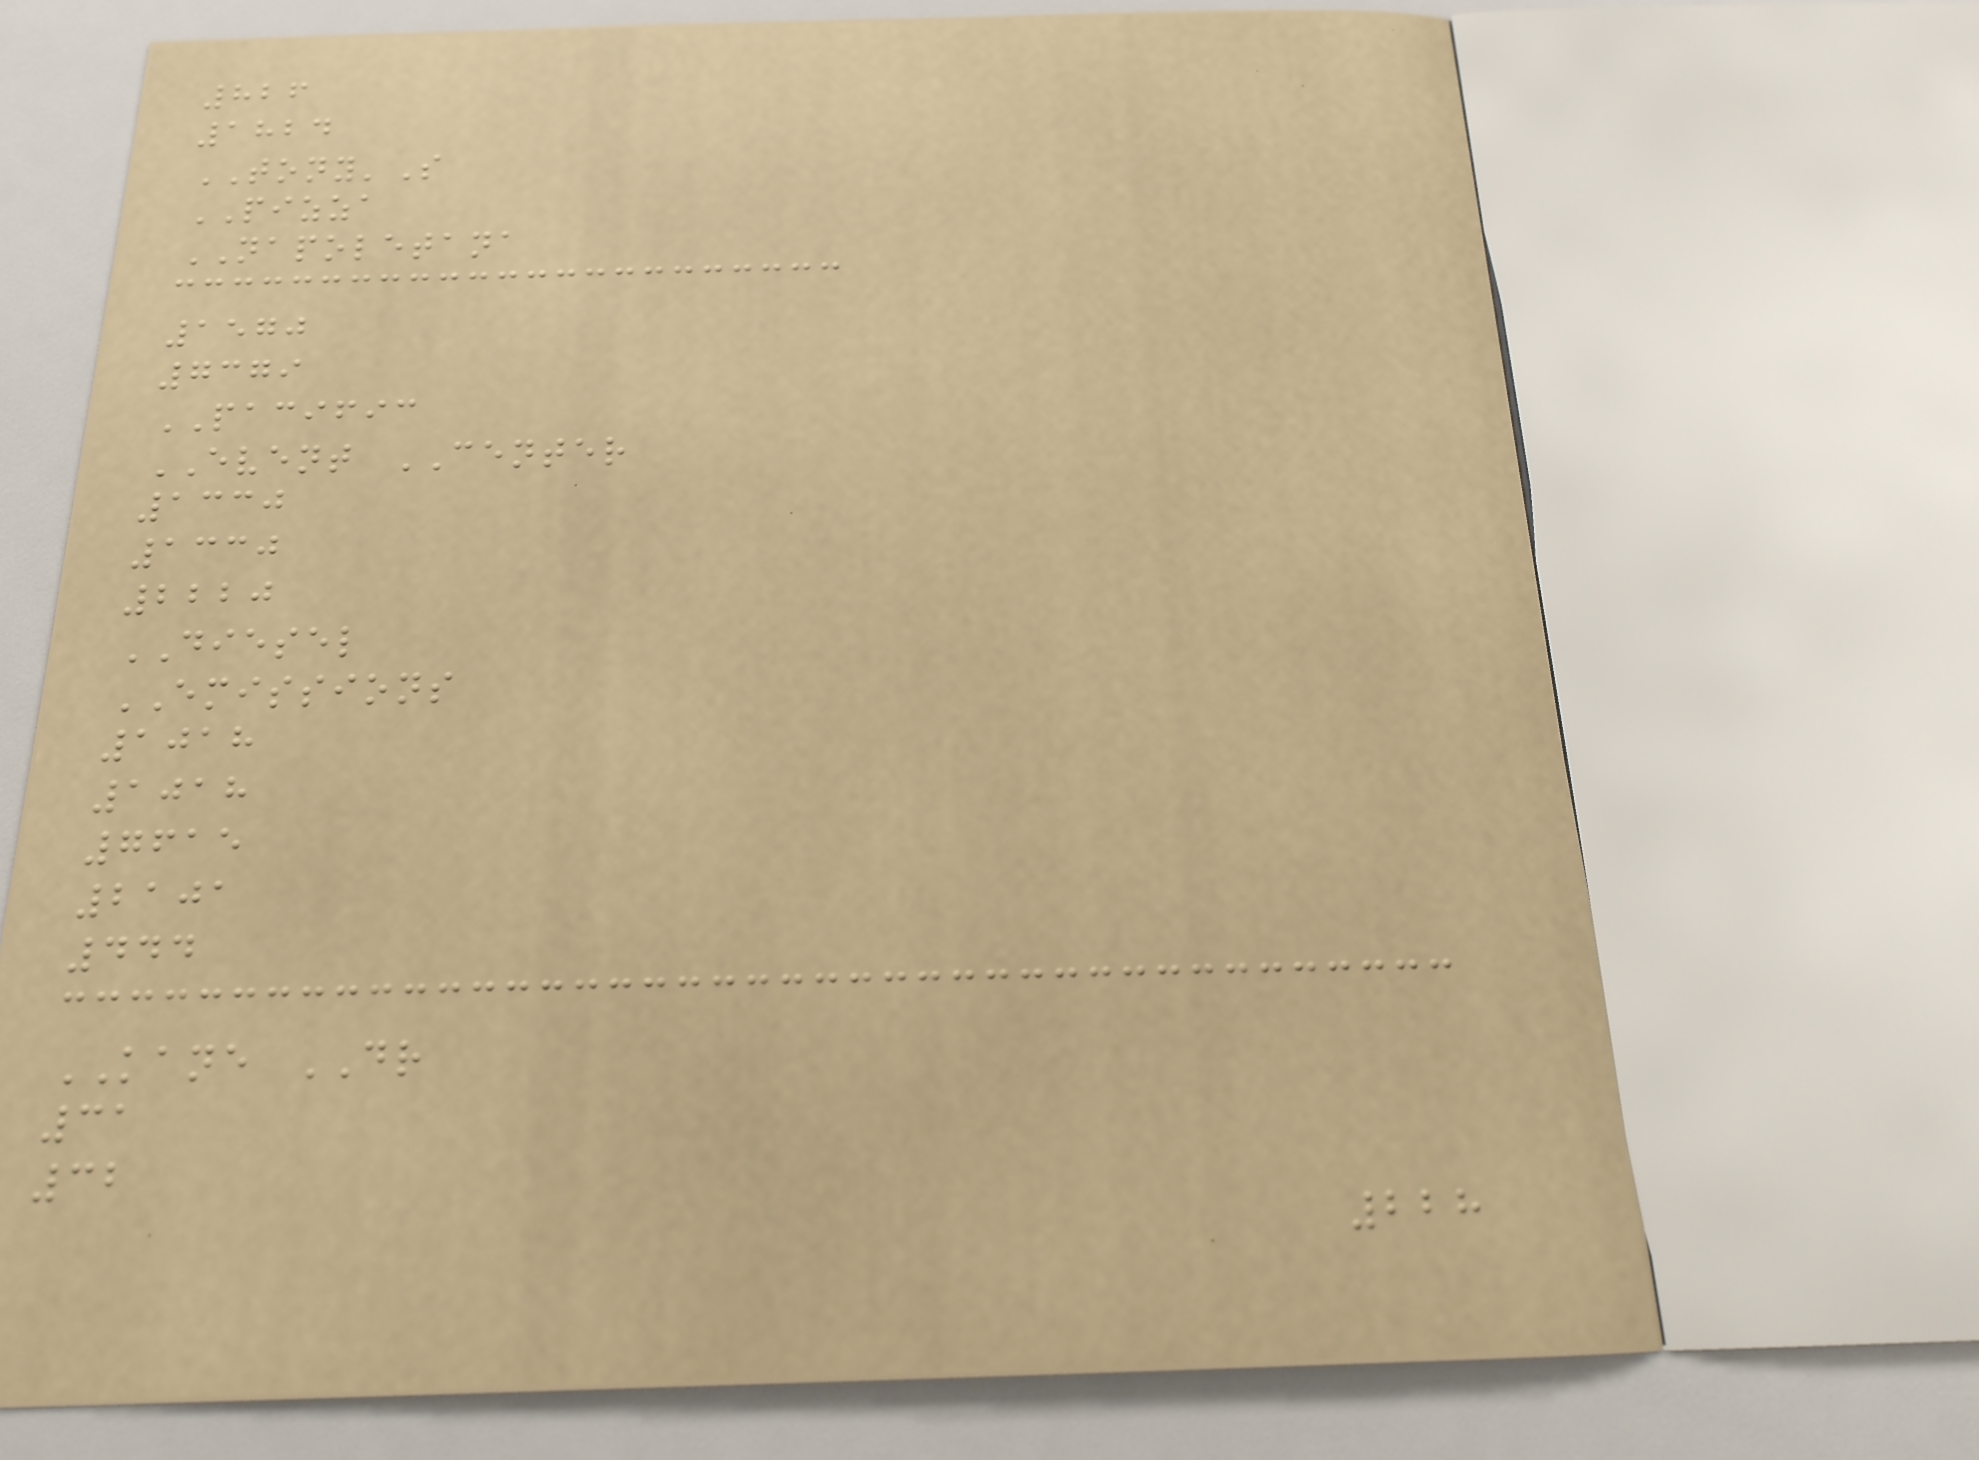826
1824
TONY'S
PIZZA
NAPOLETANA
1570
7379
PACIFIC
EVENT CENTER
1330
1330
2220
DIESEL
EMISSIONS
1018
1018
7615
2101
444
KANE DR
31
32
228
